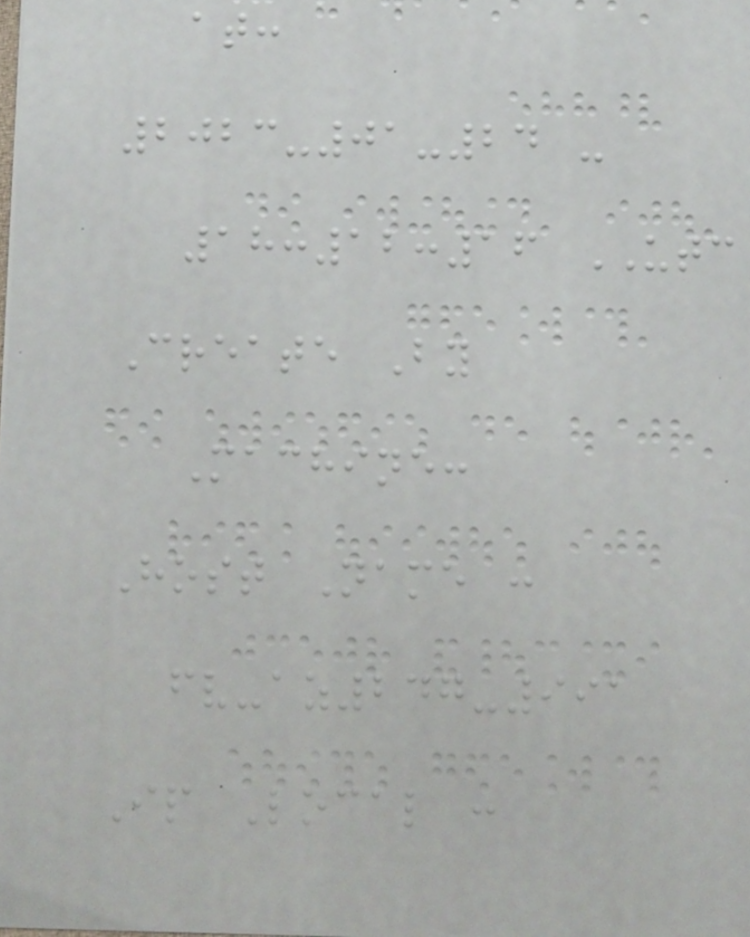at:
2023-01-24 -
18:12:16 UTC
Create By
Machine:
Host Name :
fv-az247-991
Ip Local :
